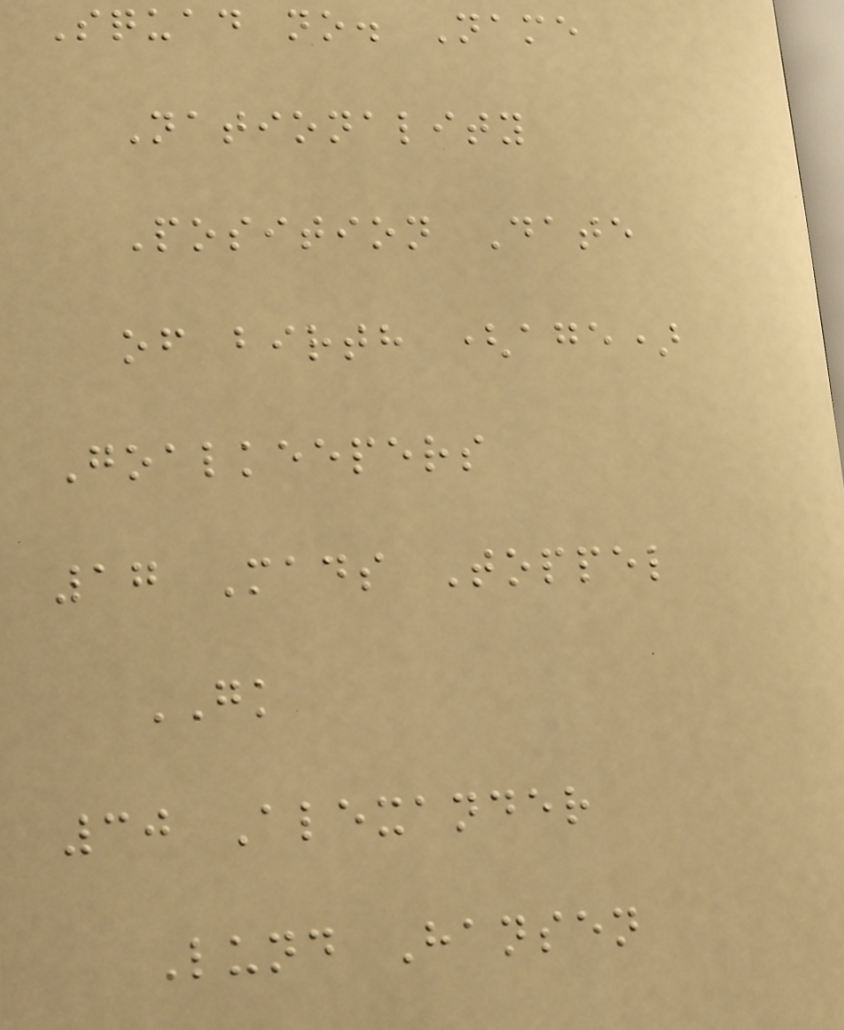Squad no. Name
Nationality
Position Date
of birth (age)
Goalkeepers
17 Mads Toppel
GK
30 Alexander
Lund Hansen
